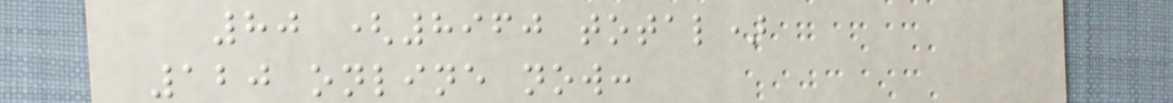80 (8960 total)
120 online now:
